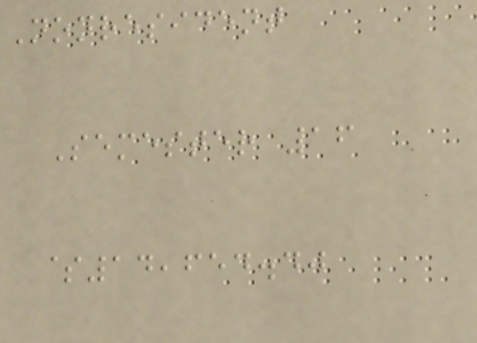Nonresident
Semester 16
$14,654.40
